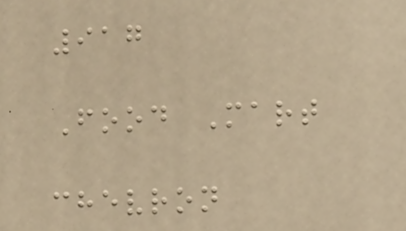917
Food Mart
chevron
